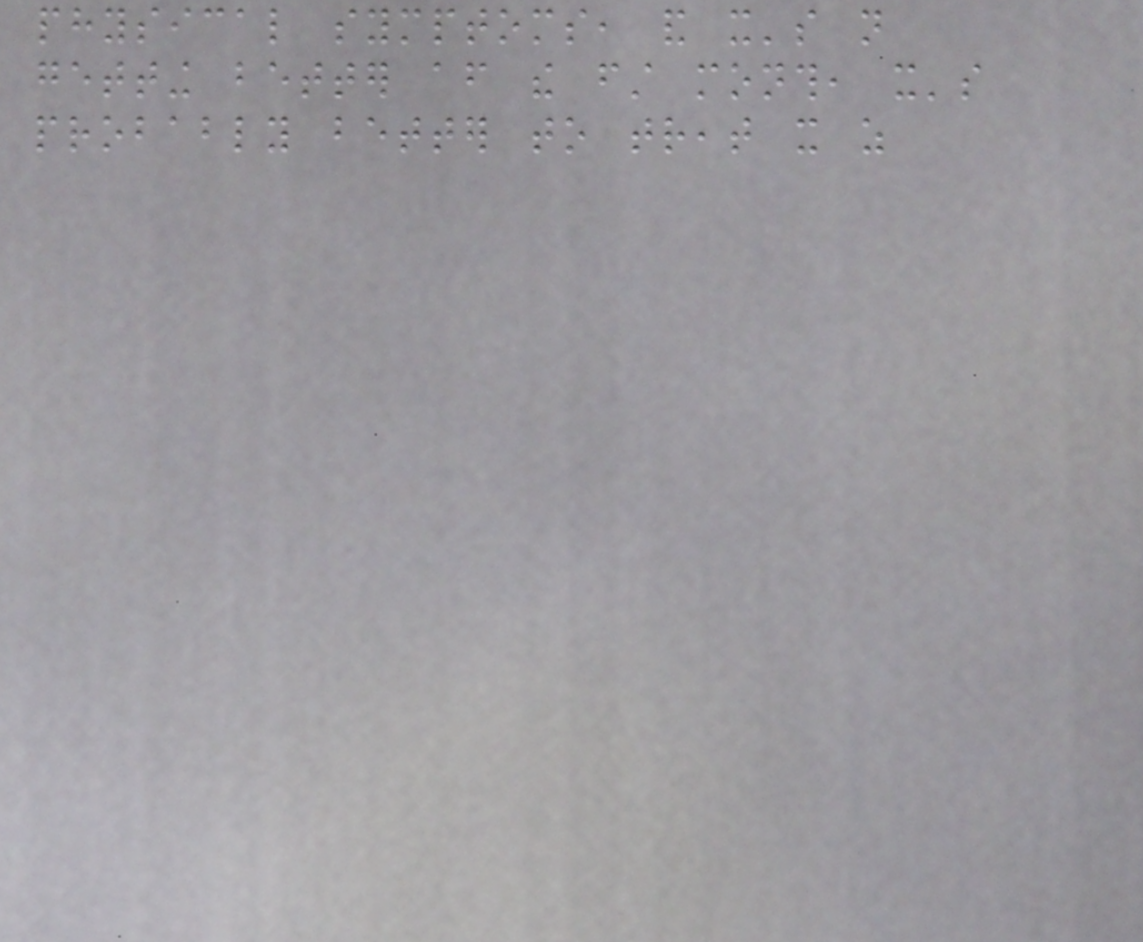physical symptoms, and it's not
getting better after the first month, it's
probably better to treat it as
